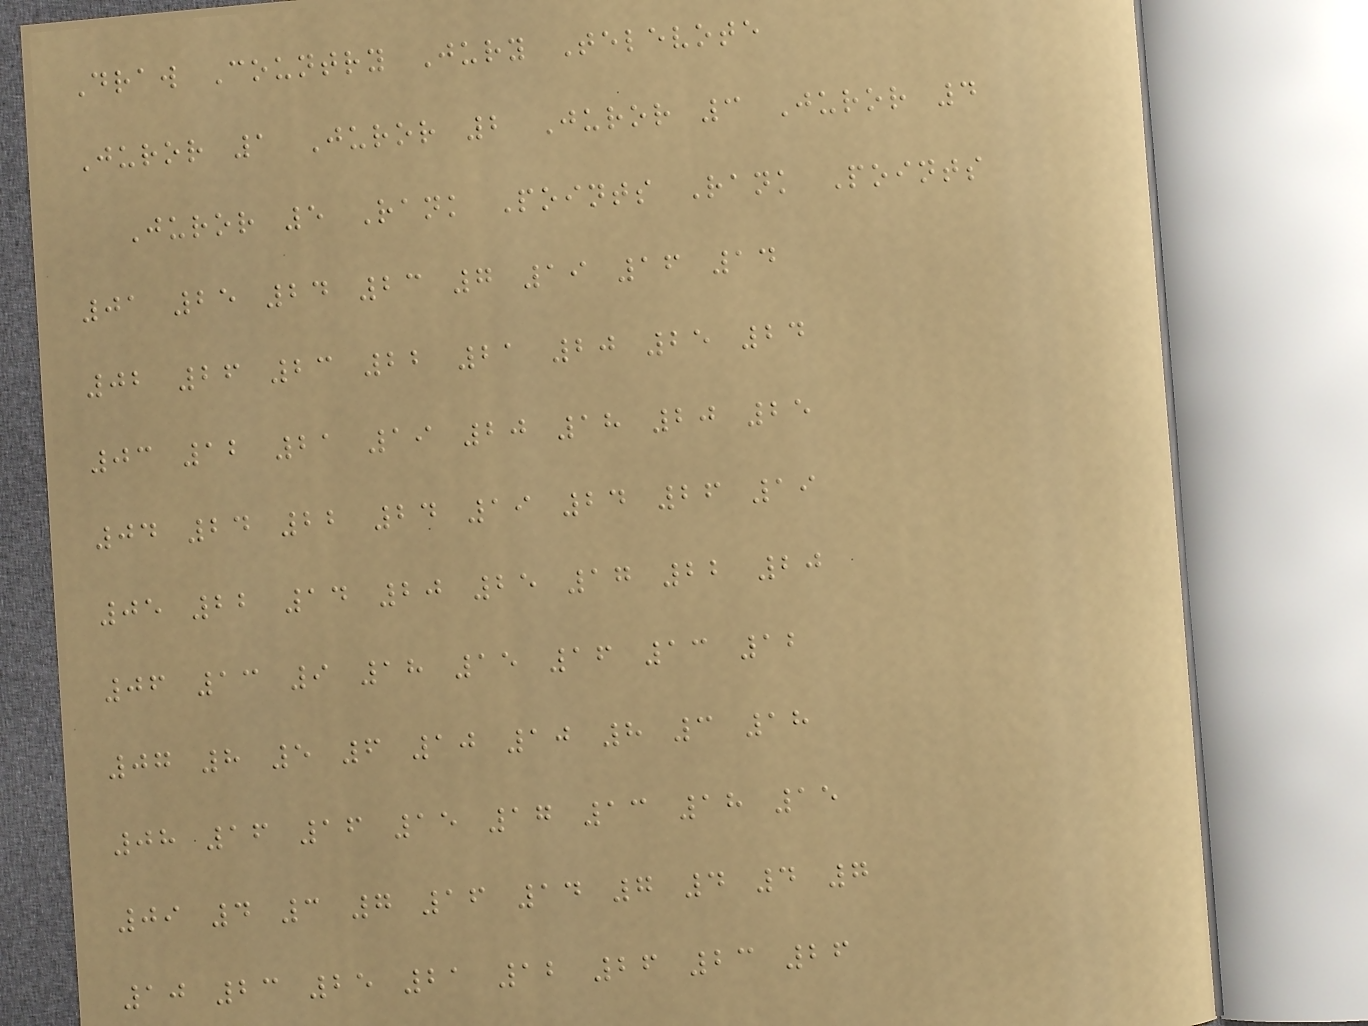Draw Country Jury Televote
Juror 1 Juror 2 Juror 3 Juror 4
Juror 5 Rank Points Rank Points
01 25 24 23 7 19 16 14
02 26 23 22 21 20 25 24
03 12 21 19 20 18 20 25
04 24 22 24 19 24 26 19
05 22 14 20 25 17 22 20
06 13 9 18 15 16 13 12
07 8 5 6 10 10 8 3 18
08 16 16 15 17 13 18 15
09 4 3 7 16 14 7 4 4 7
10 23 25 21 12 26 23 26
